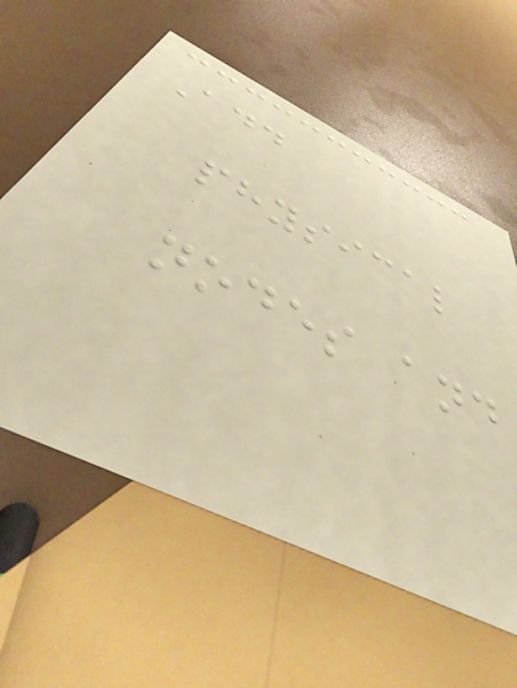Add
physical
nodes and
